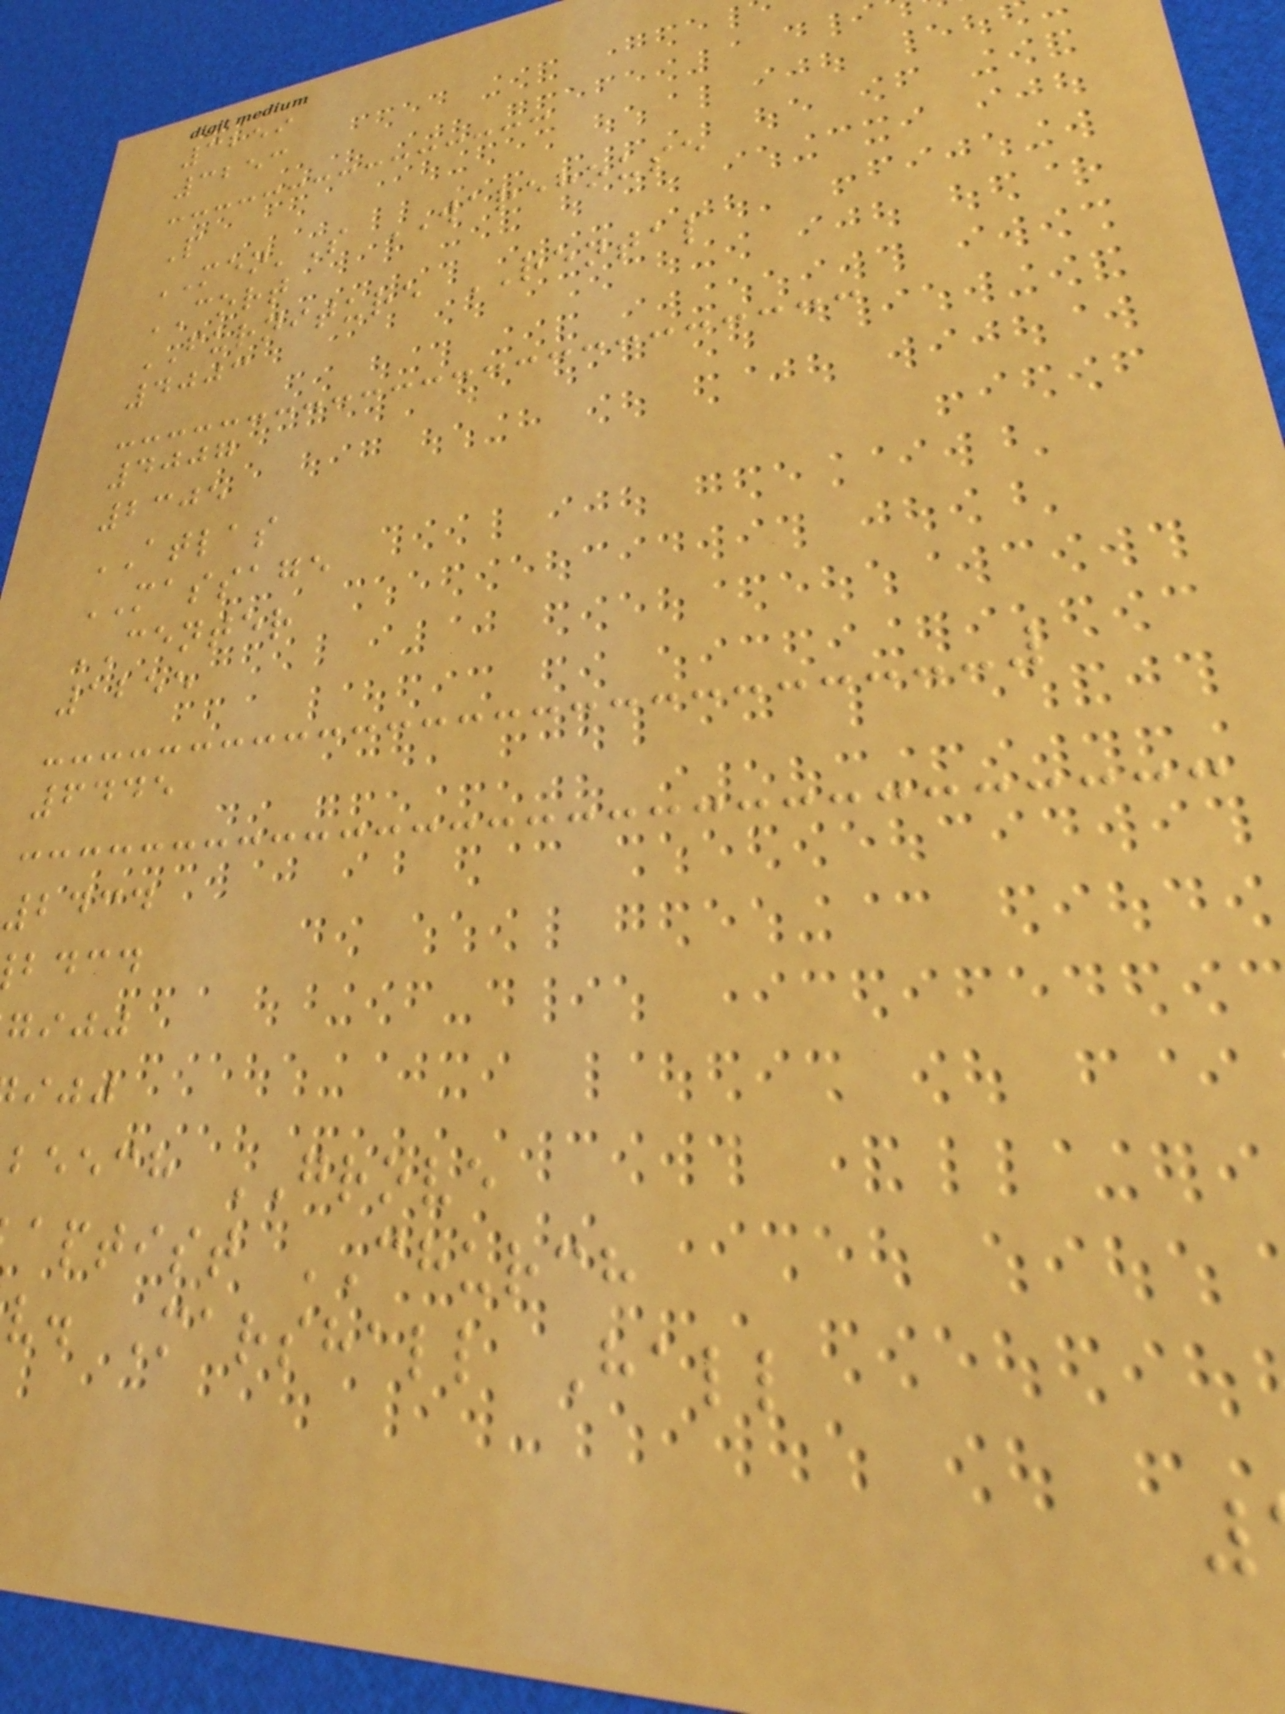3259
3253
P
MEN'S WAREHOUSE
CORT
FURNITURE RENTAL
4003
4007
2305
ATLAS
MASSAGE
CENTER
1255
6445
2434
bdcd
gijj
beech GROVE
aptist CHURCH
v. Marshall Hall
